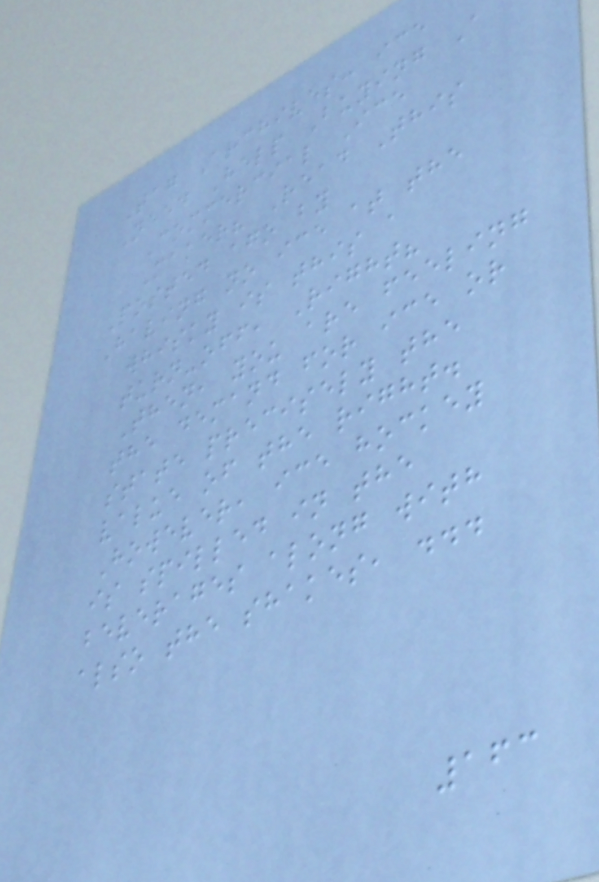Tag Archives: ice
Need Help Buying A
Commercial Ice
Maker? Read This
Posted ago by
Having no ice at the
whisky is this a
turn-off, Right?
Then, you are feeling
the demand for ice or
state precisely the
value of the right.
However, ice hockey
is spilled in the
beverages along with
also the shakes, ...
163
